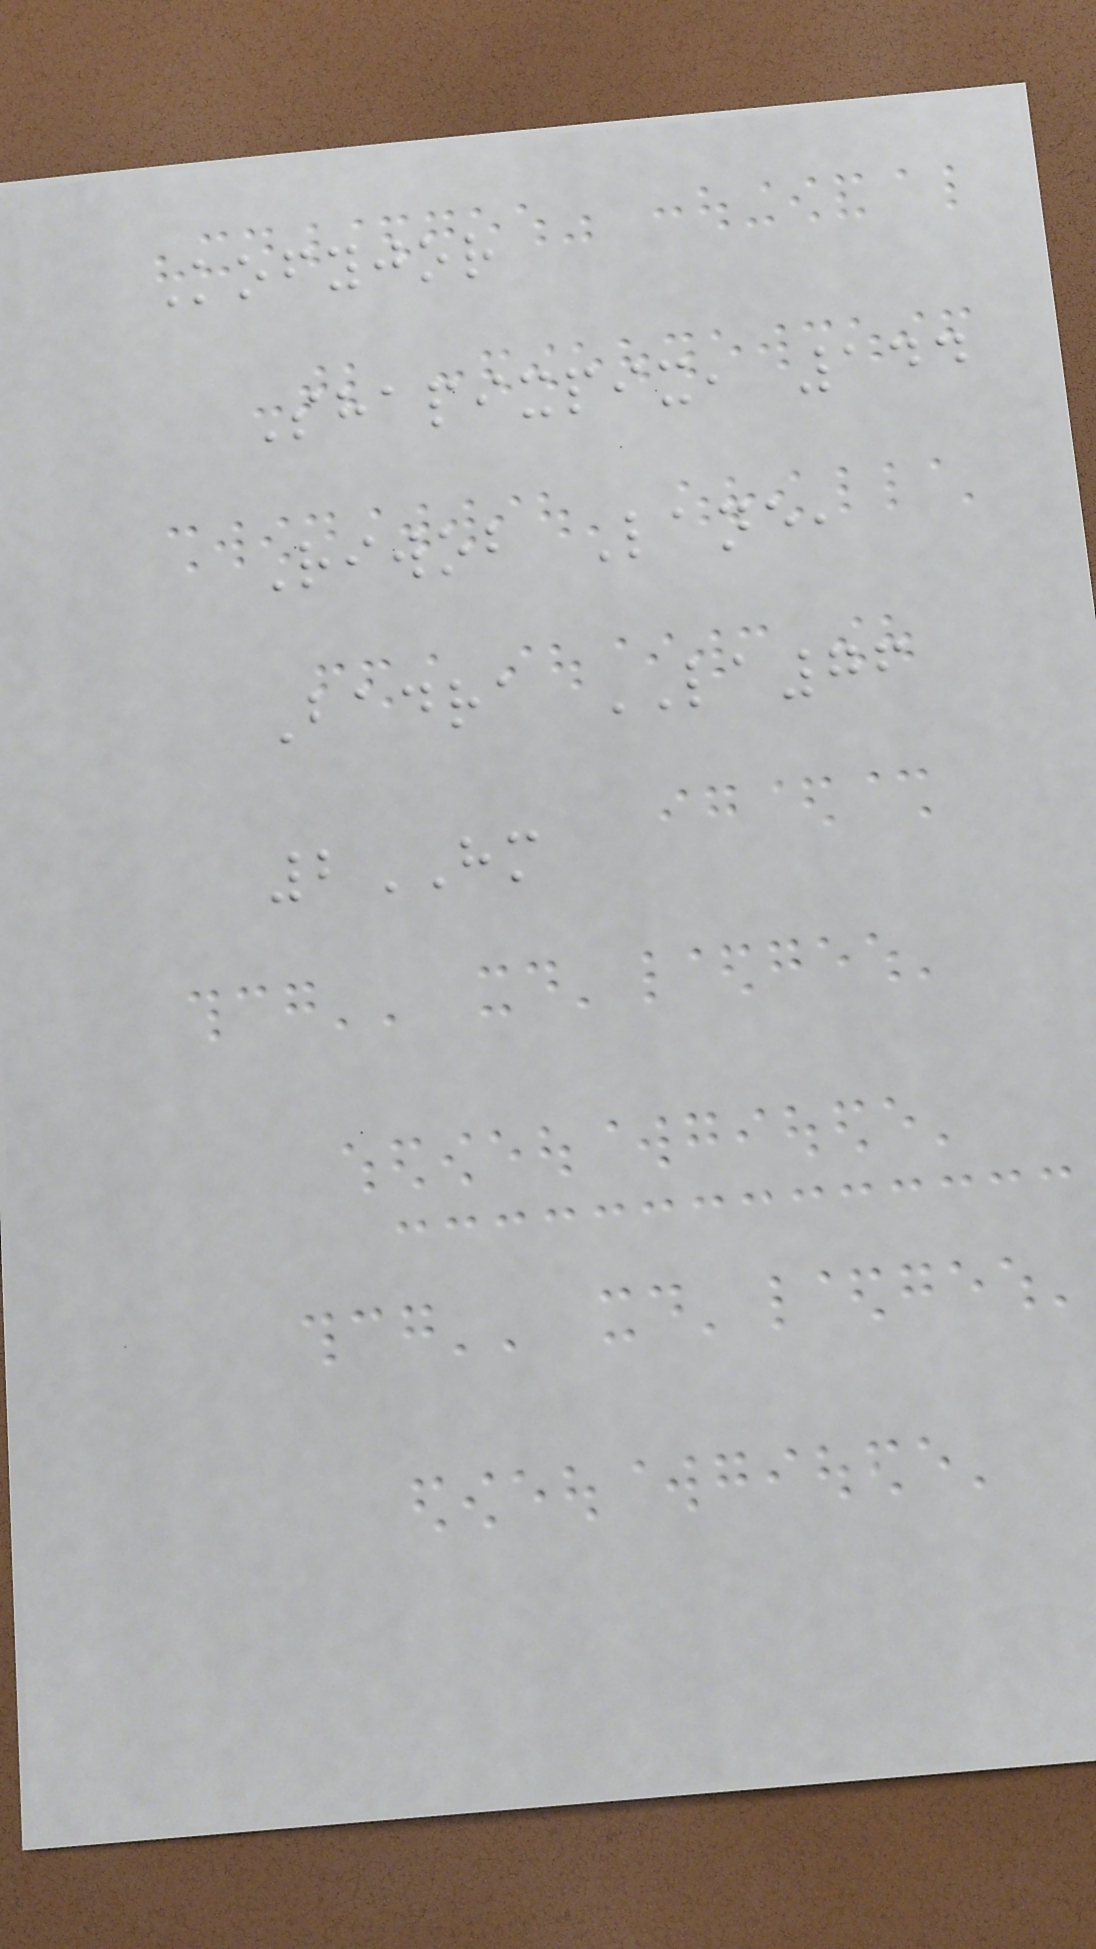Kofyjor
Shapixpix, 144
Riwob Lane,
Badra LA76
2HM
